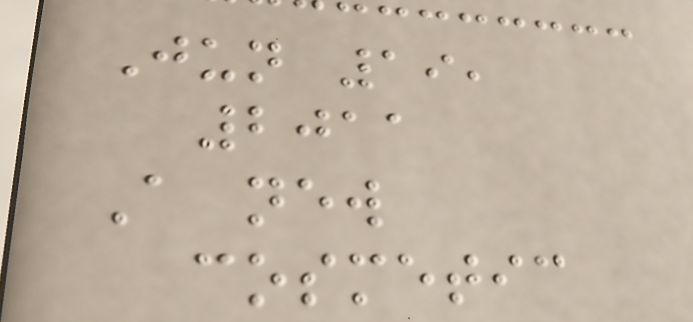Jun 19,
2011
A new
cosmetic
